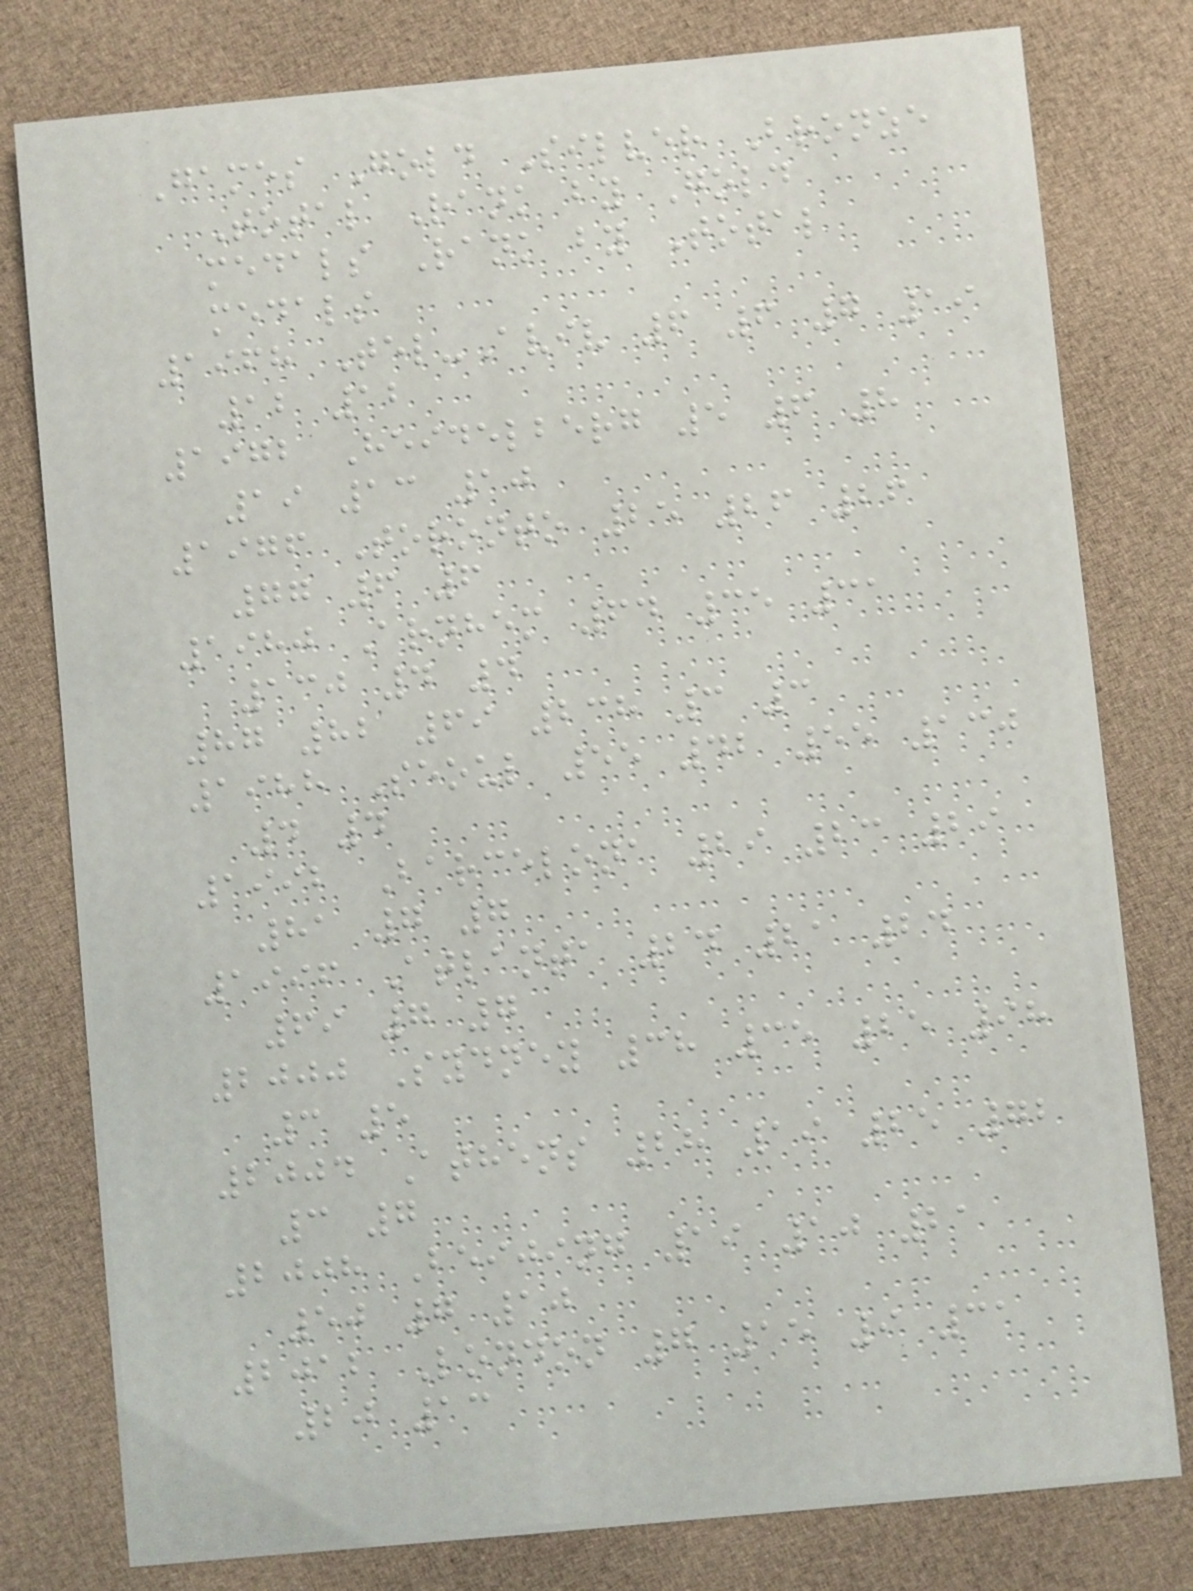Games Gold Silver Bronze
Total Rank by Gold
medals Rank by Total
medals
1968 Tel-Aviv 6 6 7 19
12 12
1972 Heidelberg 5 6 8
19 13 10
1976 Toronto 25 26 26
77 6 6
1980 Arnhem 64 35 31
130 4 4
87 82 69 238 3 3
1988 Seoul 55 42 55 130
4 4
1992 Barcelona 29 23 29
81 7 7
1996 Atlanta 24 21 24
69 7 7
2000 Sydney 38 35 25 98
3 5
2004 Athens 28 19 25 72
3 7
2008 Beijing 19 10 21
50 7 10
2012 London 7 15 9 31
20 13
